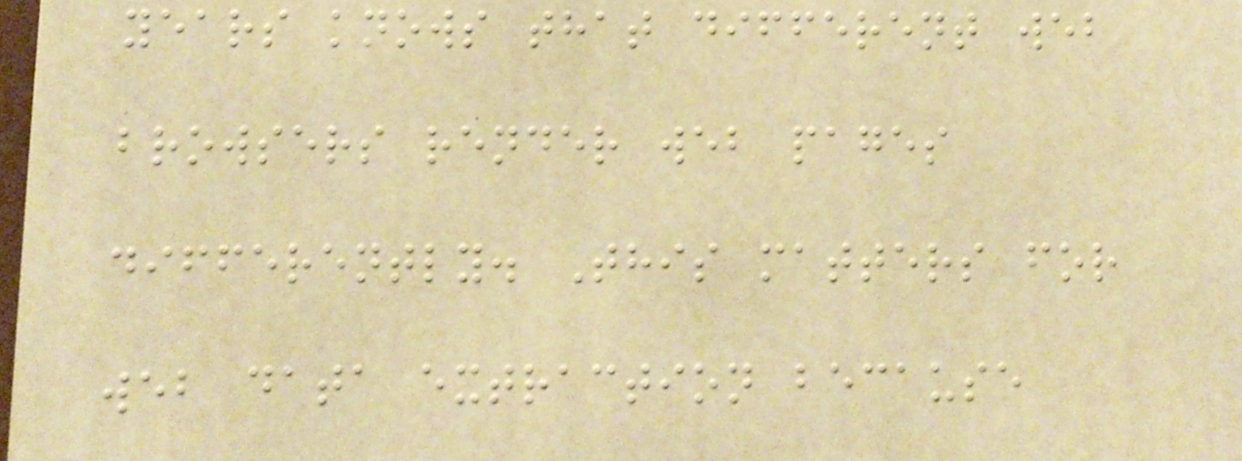years knows that different web
browsers render web pages
differently. This matters for
web data extraction because
